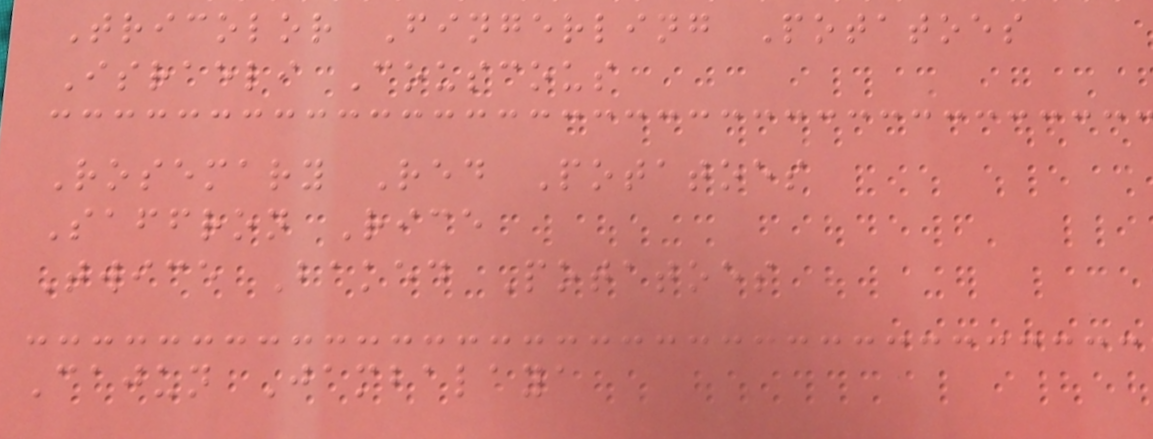Tricolor Fingerling Potatoes
Israeli Couscous
Rosemary Red Potatoes
Saffron Rice
Twice Baked Potatoes
Cajun Jambalaya
